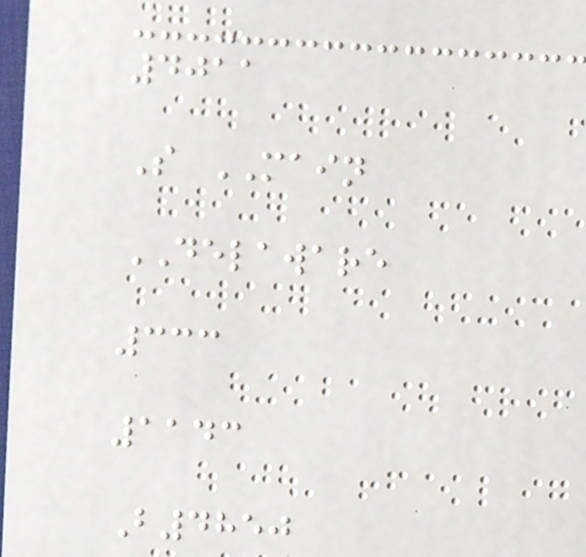4011
S MAIN
DELAWARE
333
1143
B4850
